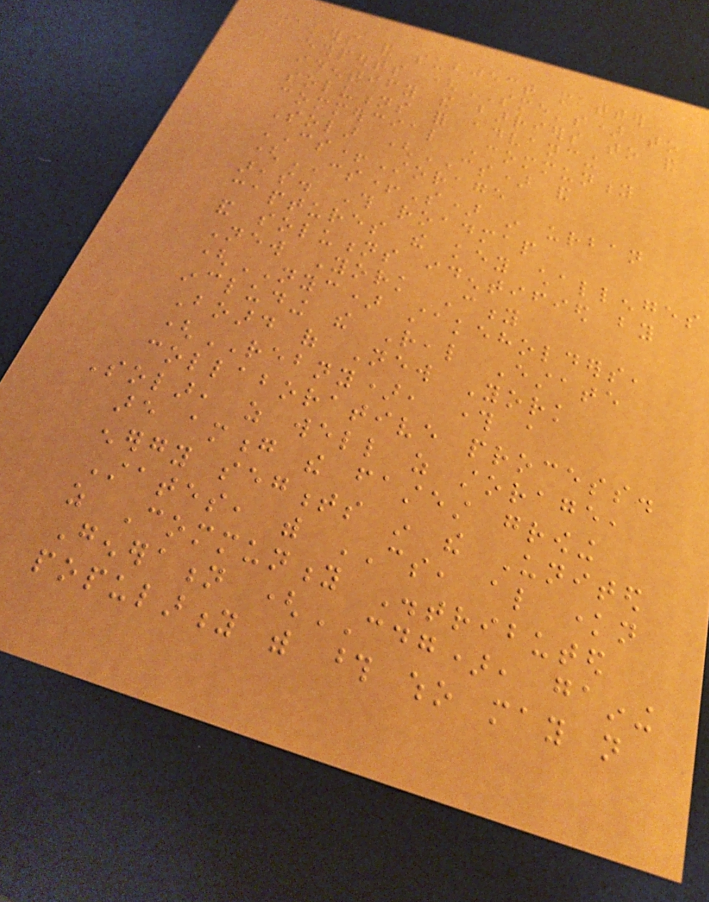makers and subject matter
experts (SME's) to
identify the barriers to and
solutions for advancing
commercial Community
Solar (CS) and
CS+Storage
(CS+S) in urban
areas. This roadmap
captures the key challenges
and solutions identified by
New York City
(NYC) stakeholders,
including the Real Estate
Board of New York
(REBNY), through a
collaborative process.
Solar, as well as storage,
are among the fastest growing
energy segments in the United
States, with CS, also known
as Community Distributed
Generation (CDG), gaining
popularity with those who may not
